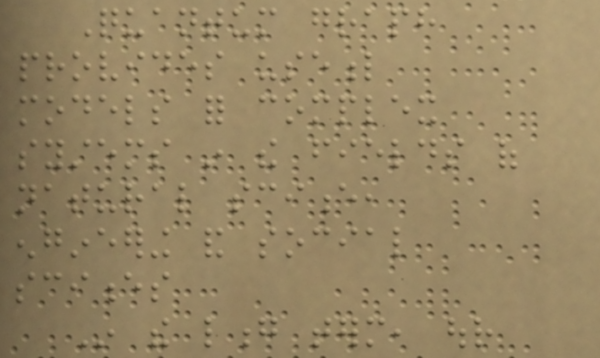Quantum graph
provides useful
models for complex
systems in the fields of
natural science,
engineering and social
sciences
In the long term, our
